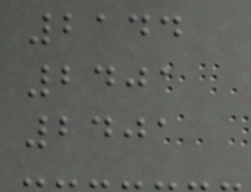2144
2401
2401
